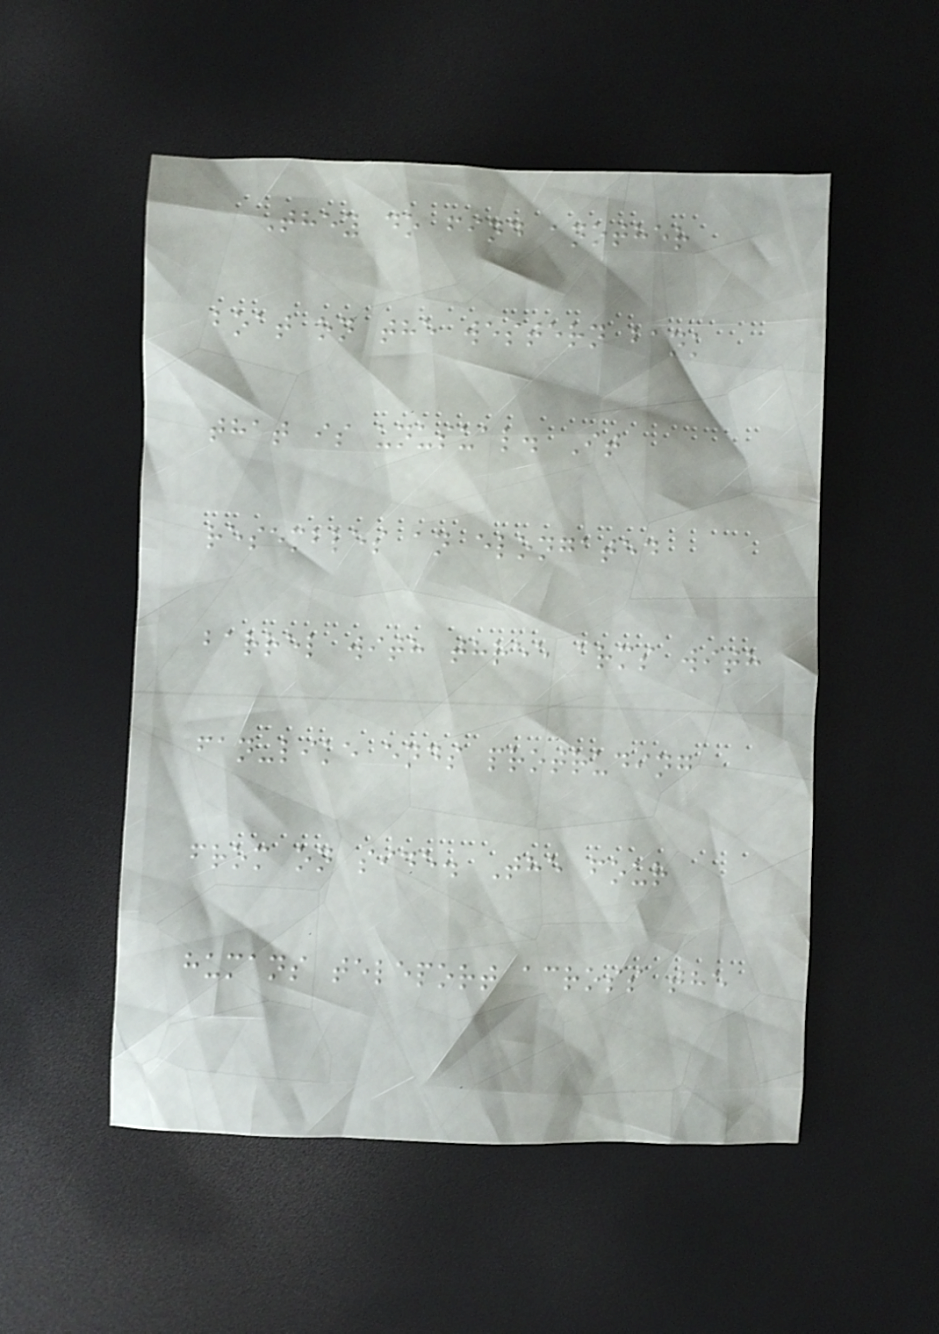They do find another
boat on the western bank
that is unusual. It
resembles an elongated
barrel with three arms with
fan-like ends protruding
from on side. The four
humans teleport across the
